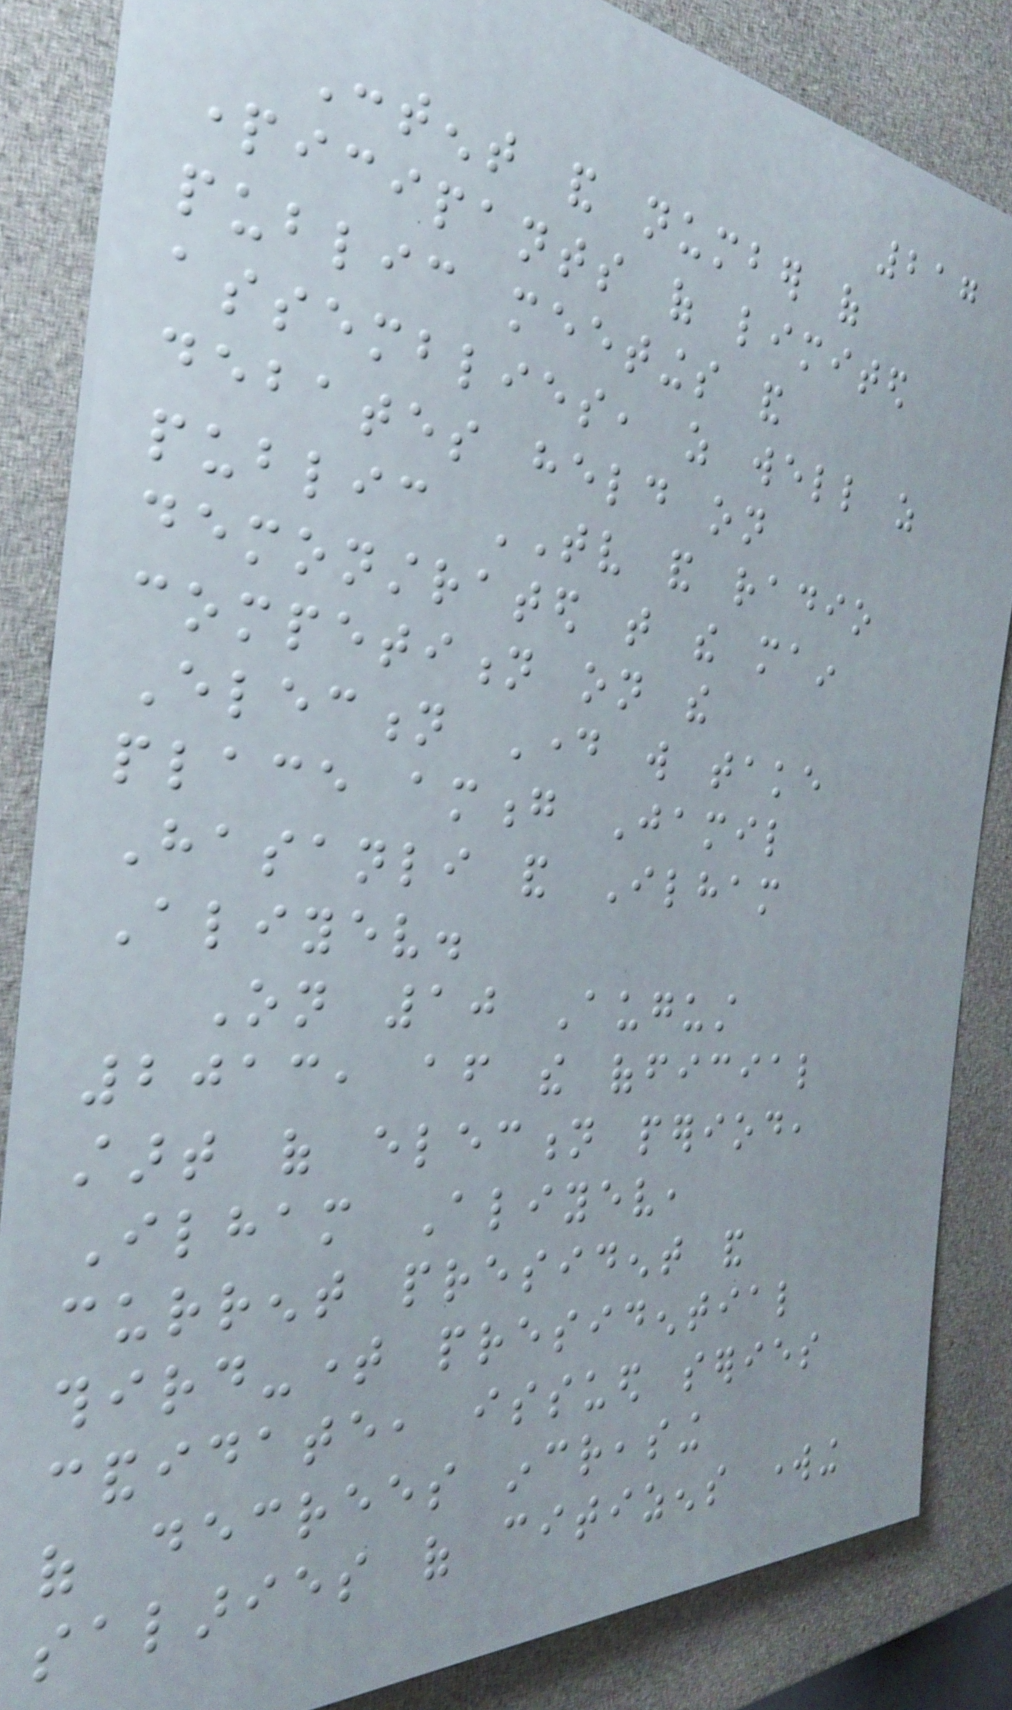217
Content and number of
participants of limited
public meetings and
assemblies, as well as
debates held on
public TV and radio
demonstrated that the main
competition on the
Election Day will take
place among Jamil
Hasanli and Ilham
Aliyev.
On 10 August
2013, after the official
start of election period,
Ilham Aliyev,
current president and
third-time presidential
candidate, issued series
of decrees increasing
salaries of citizens working
